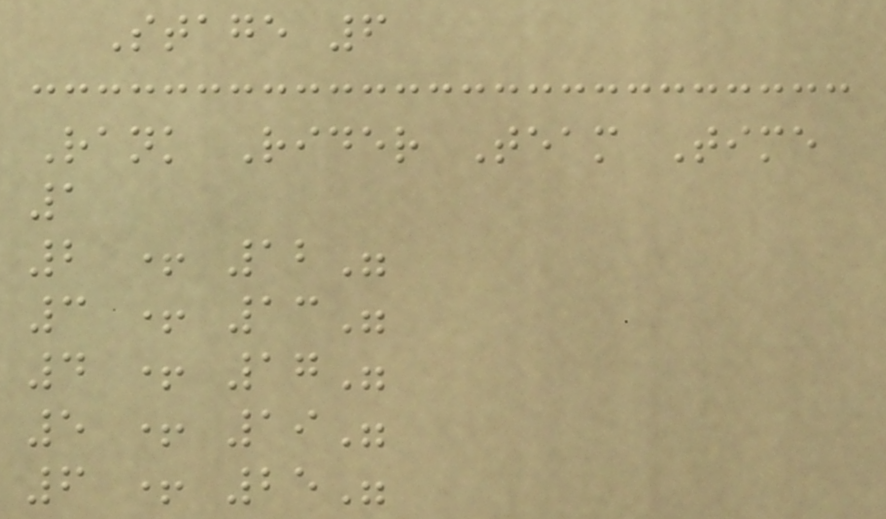Stage 6
Rank Rider Team Time
1
2 + 12"
3 + 13"
4 + 17"
5 + 19"
6 + 25"
